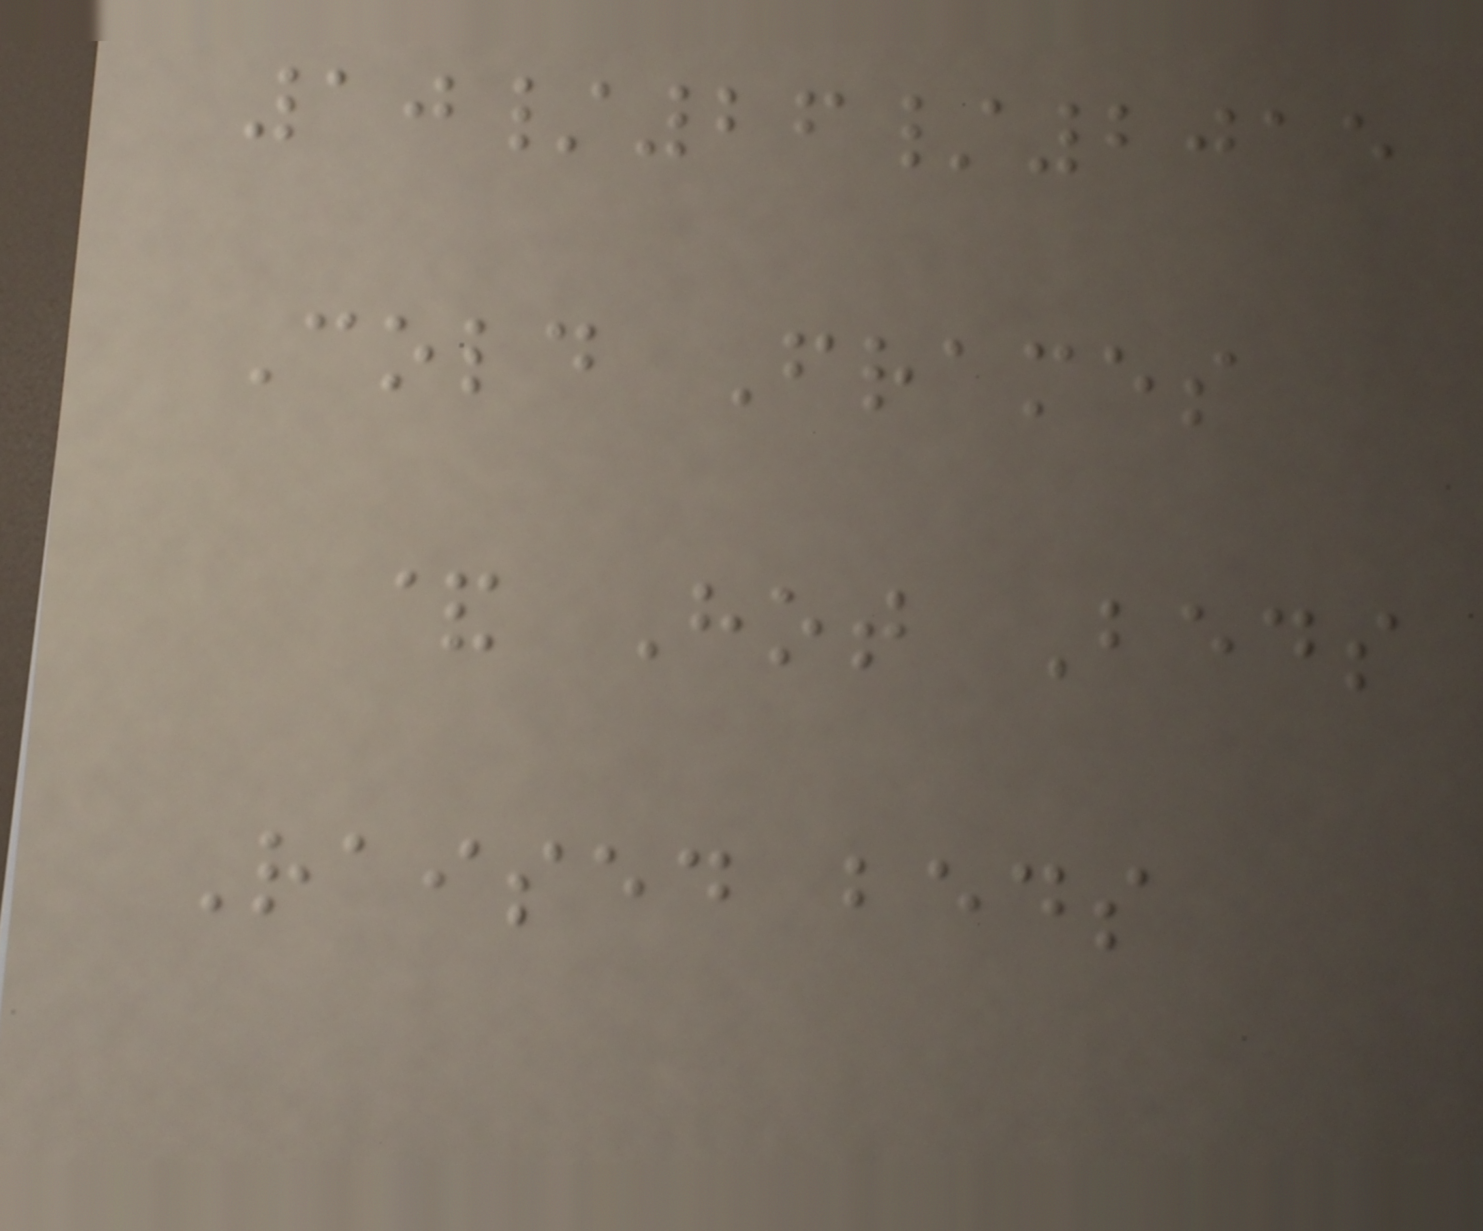10/26/2015
Cold Frames
& Hot Beds
Raised beds
